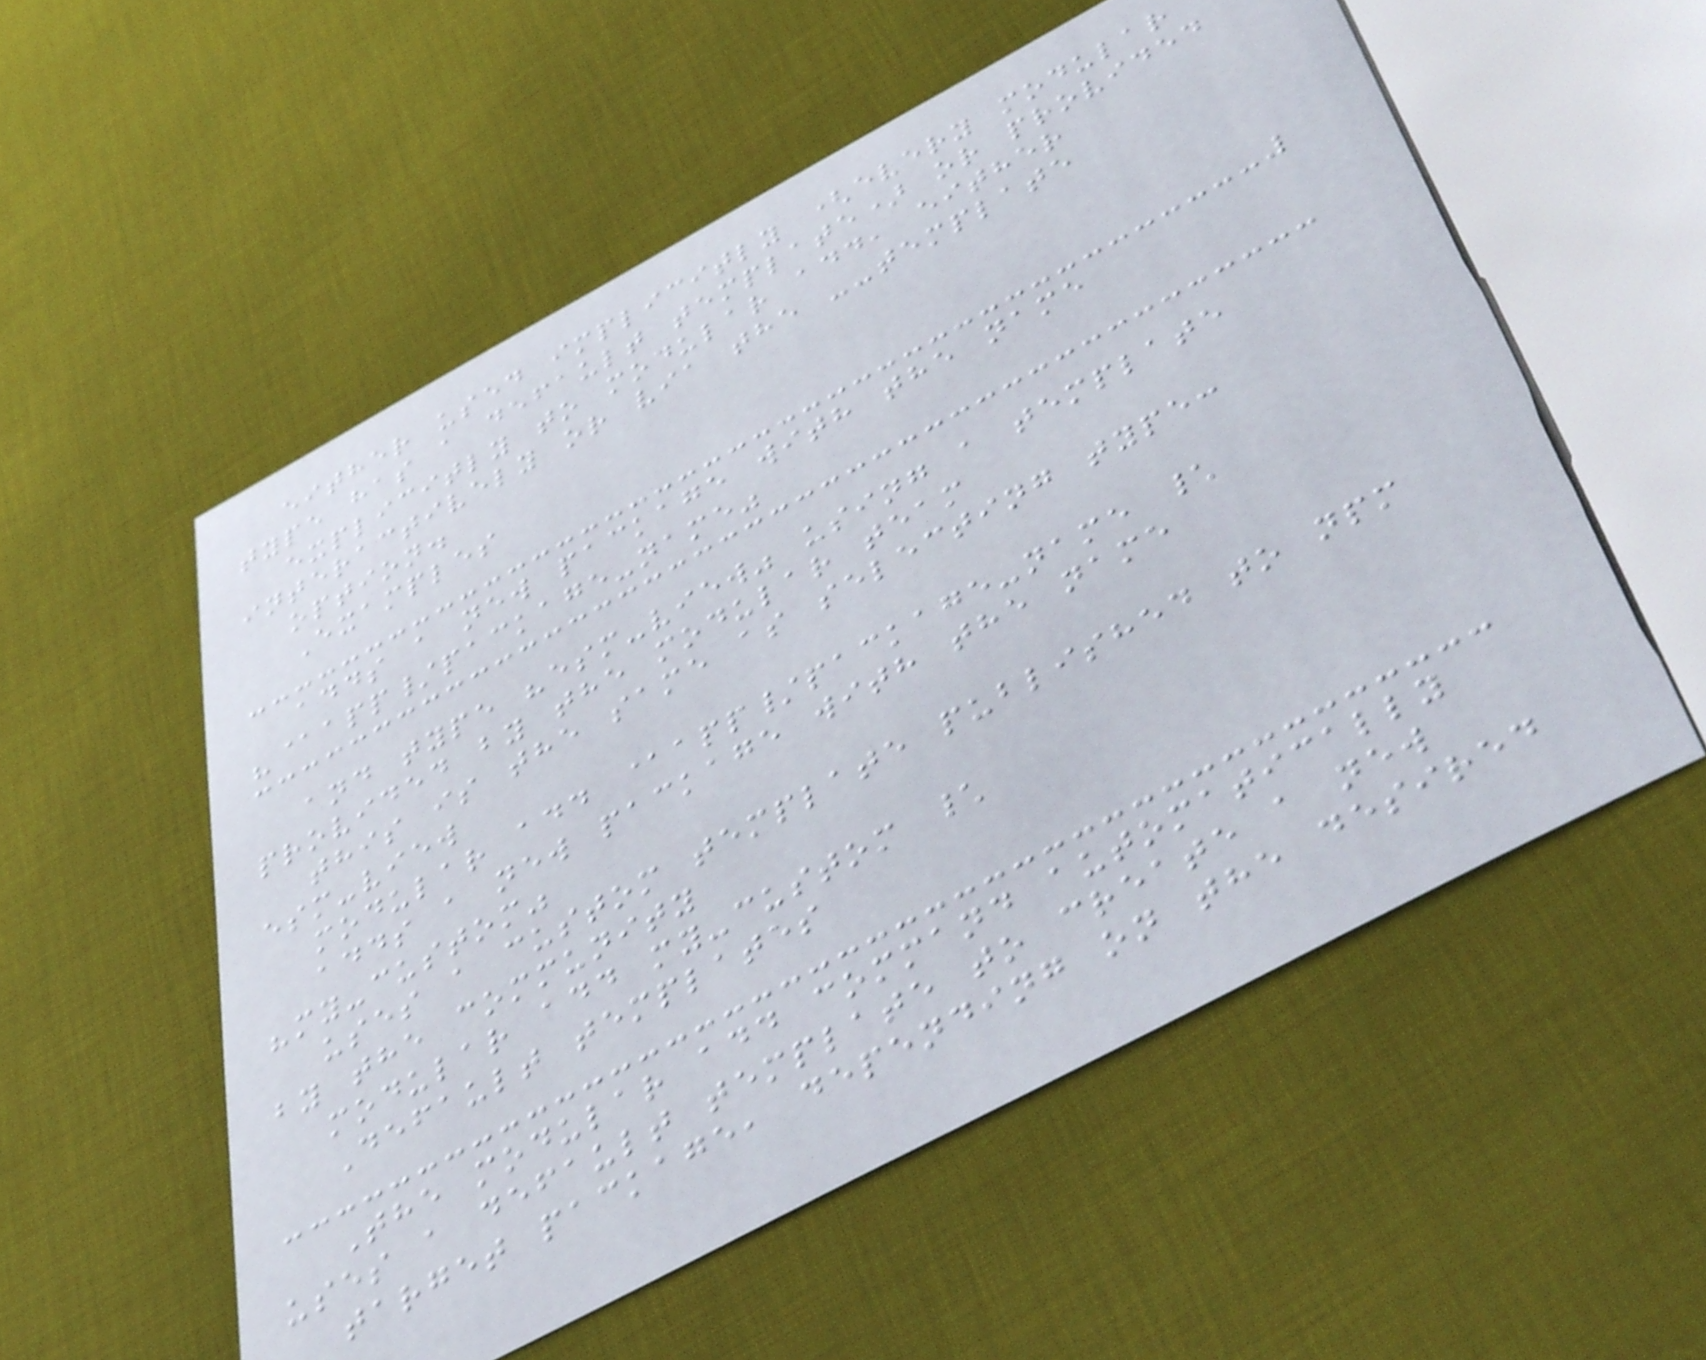either used implicitly (every modular
type has a default template) or provided
explicitly to modular add, either
interactively or via the --template
option.
Examples
adds a new package with the name
"@app/package-name"
and type "esm-view" using a template
provided by the modular team
this is the same as selecting type:
esm-view
modular add @app/package-name \
adds a new package with the name
"my-custom"
uses a custom template published to npm
by the community
modular add my-custom \
Default templates
The modular add command automatically
uses a default template to create a new
target package, depending on the desired
